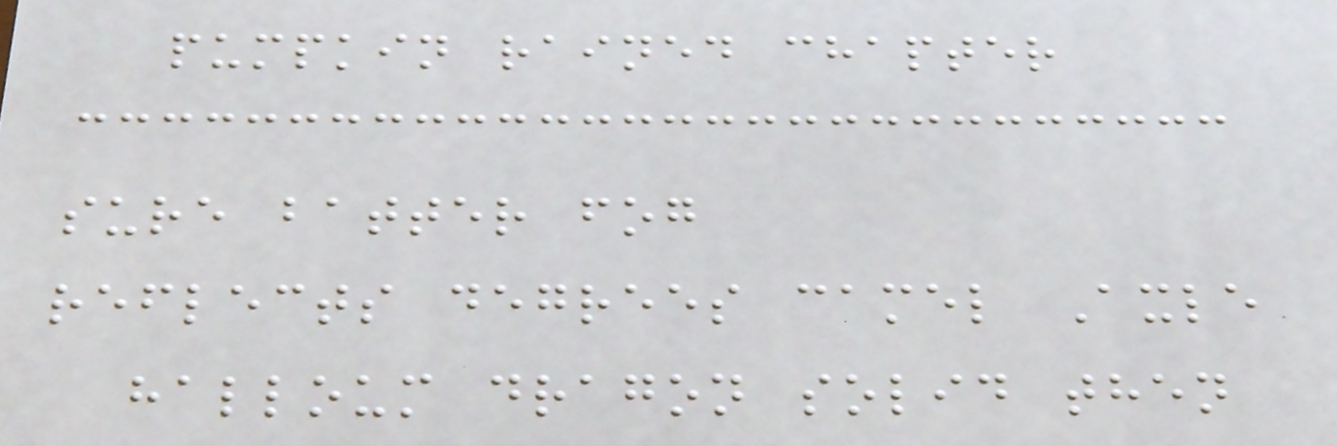pumpkin rained chapter
sure batter fog
reflects degrees camel Axle
halloum dragon solid then
